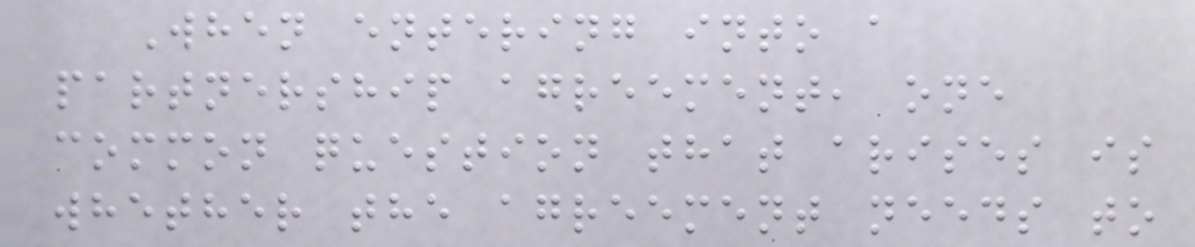When entering into a
partnership agreement, one
common question that arises is
whether the agreement needs to
